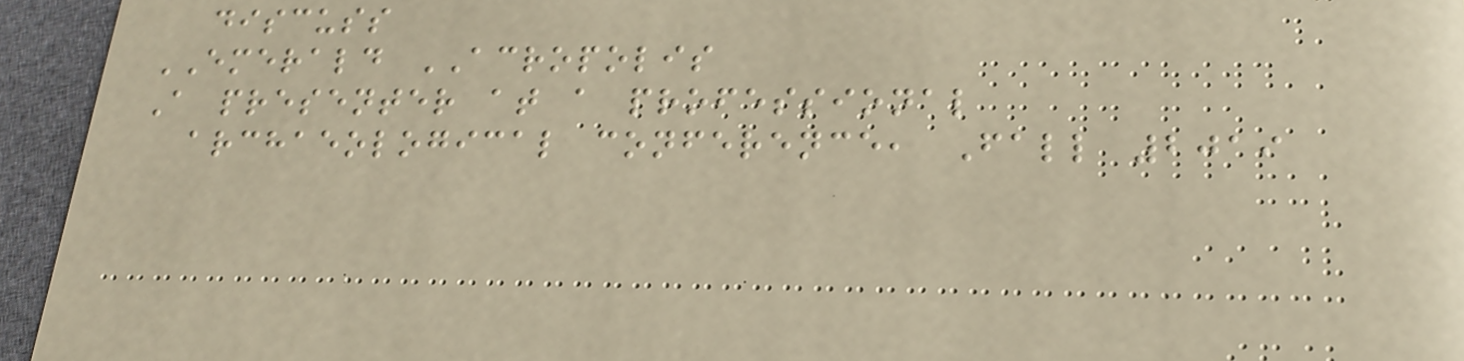discuss
EMERALD ACROPOLIS
A presenter at a professional
archaeological conference, Fall 2019
